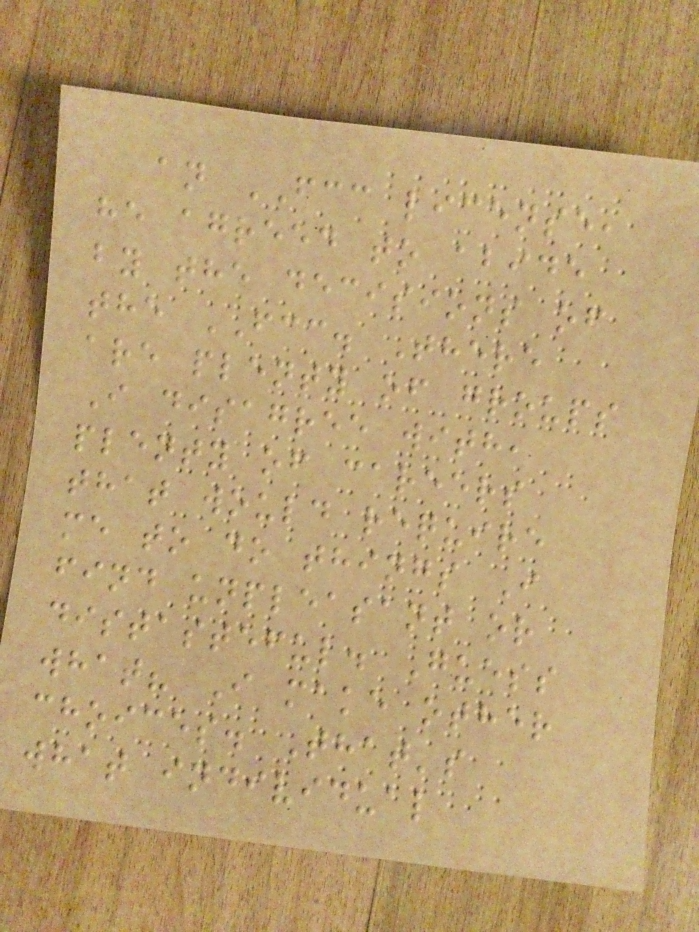an FCC license,
he agreed to abide
by the decisions of
the FCC. There
are plenty of groups
I disagree with,
plenty of careers
that would require
me to do things I
find unpleasant or
distasteful. Guess
what? I make other
choices. That's
what individual
